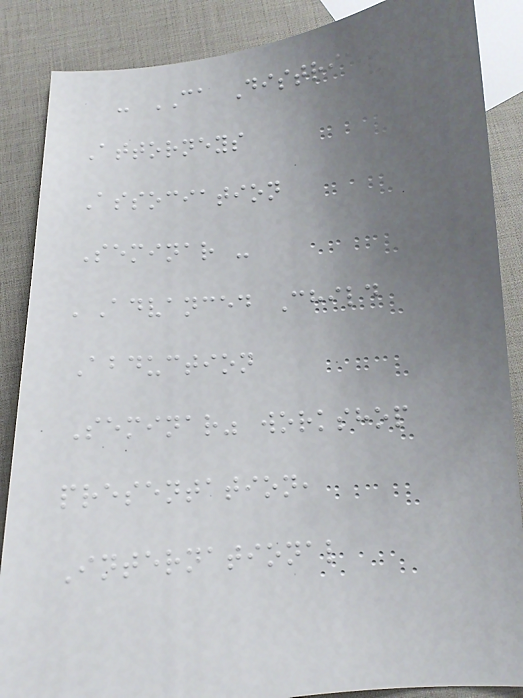- CA District
Attorneys
Association
Seminar -
'Advanced Child
Abduction
Seminar" workshop
presentation,
International
